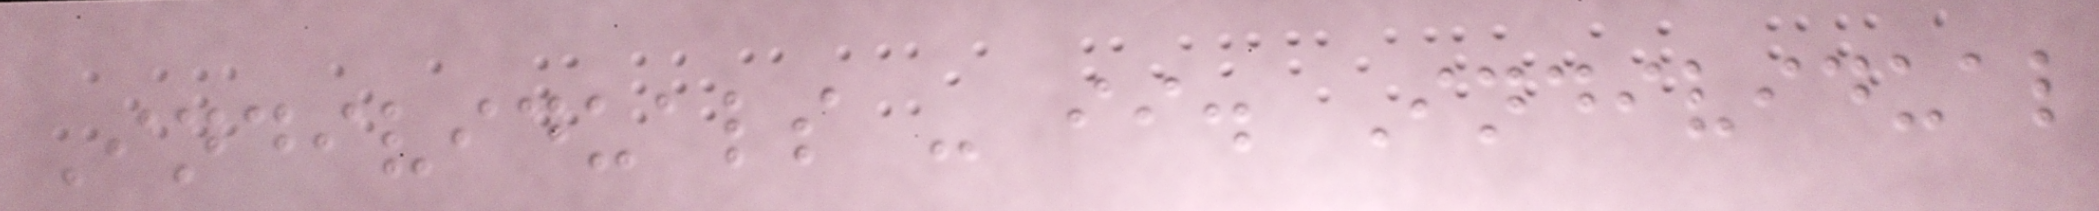Individuals - ii. Individual
